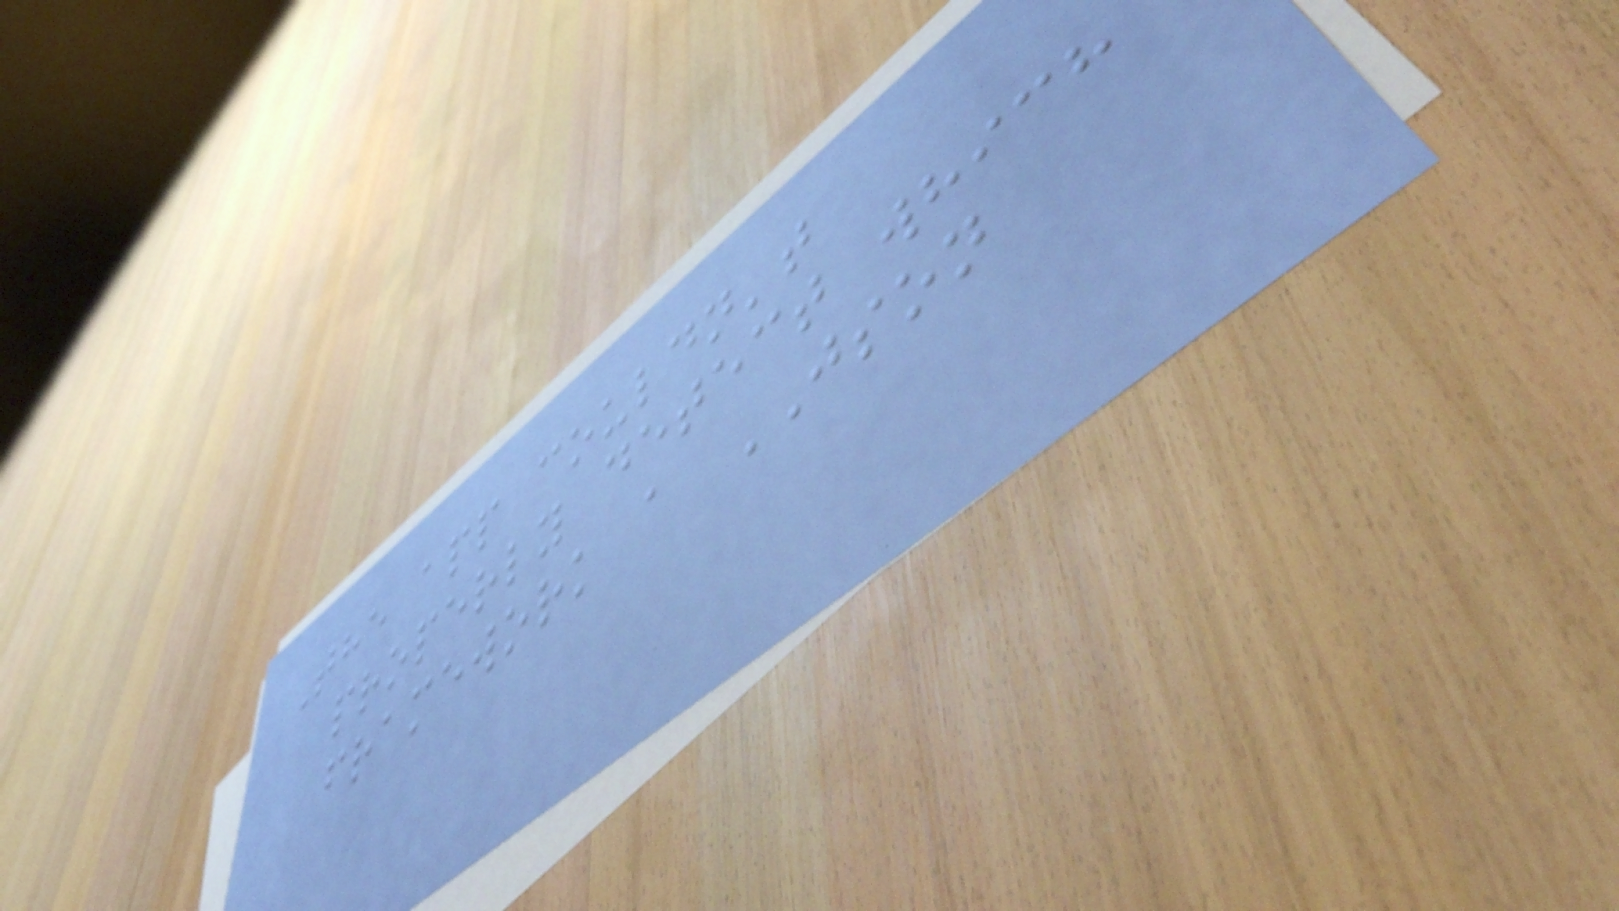The app couldn't
properly detect which
framework a JSON
